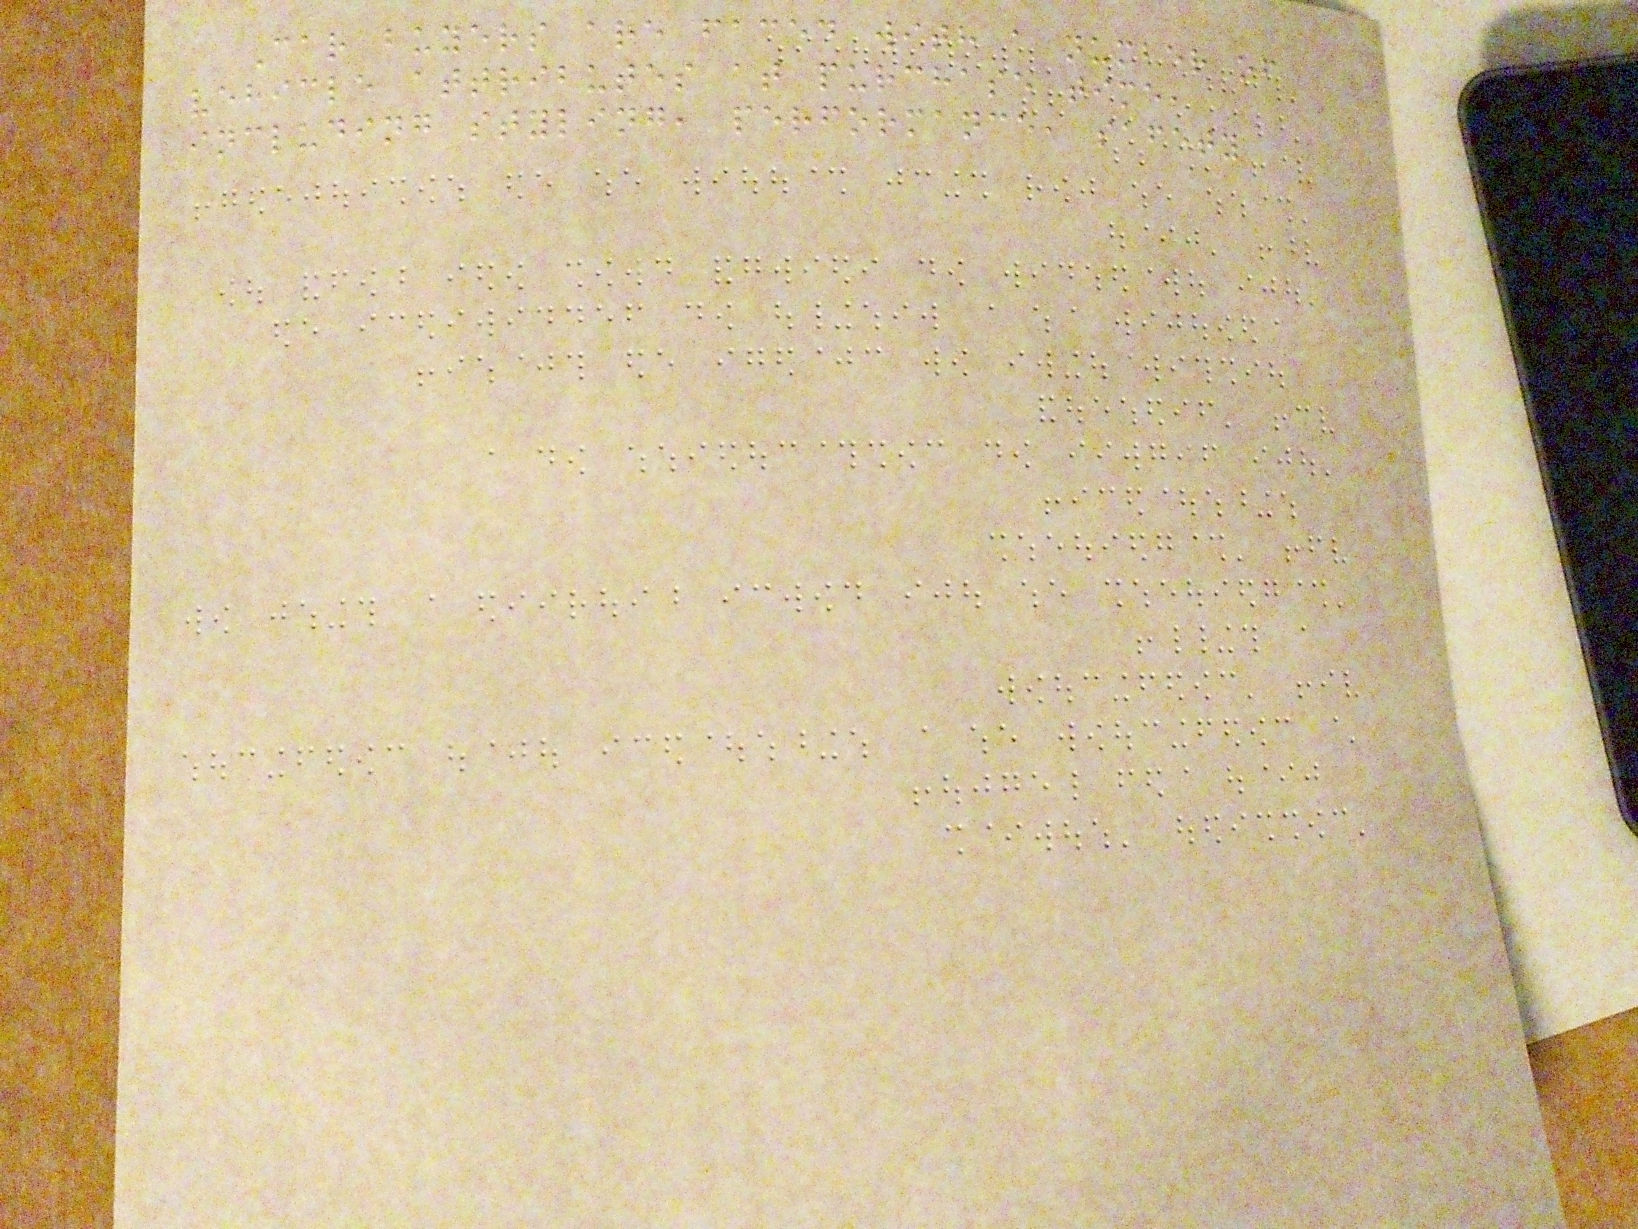Car buyers are faced with a number of
vehicle attributes at purchase time,
including styling, performance, safety
